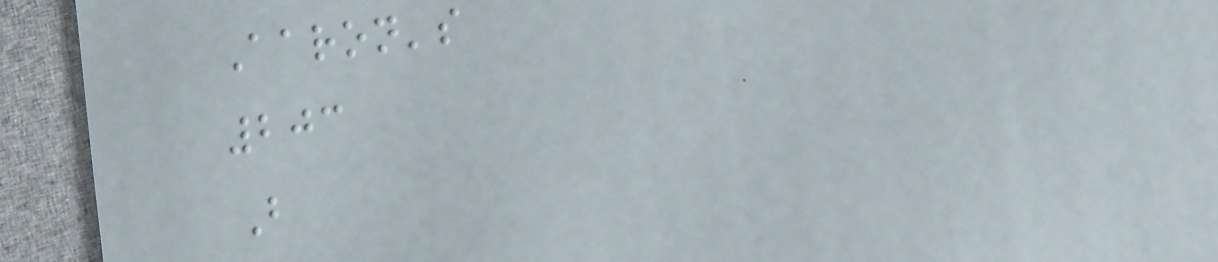Aaron's
203
B
